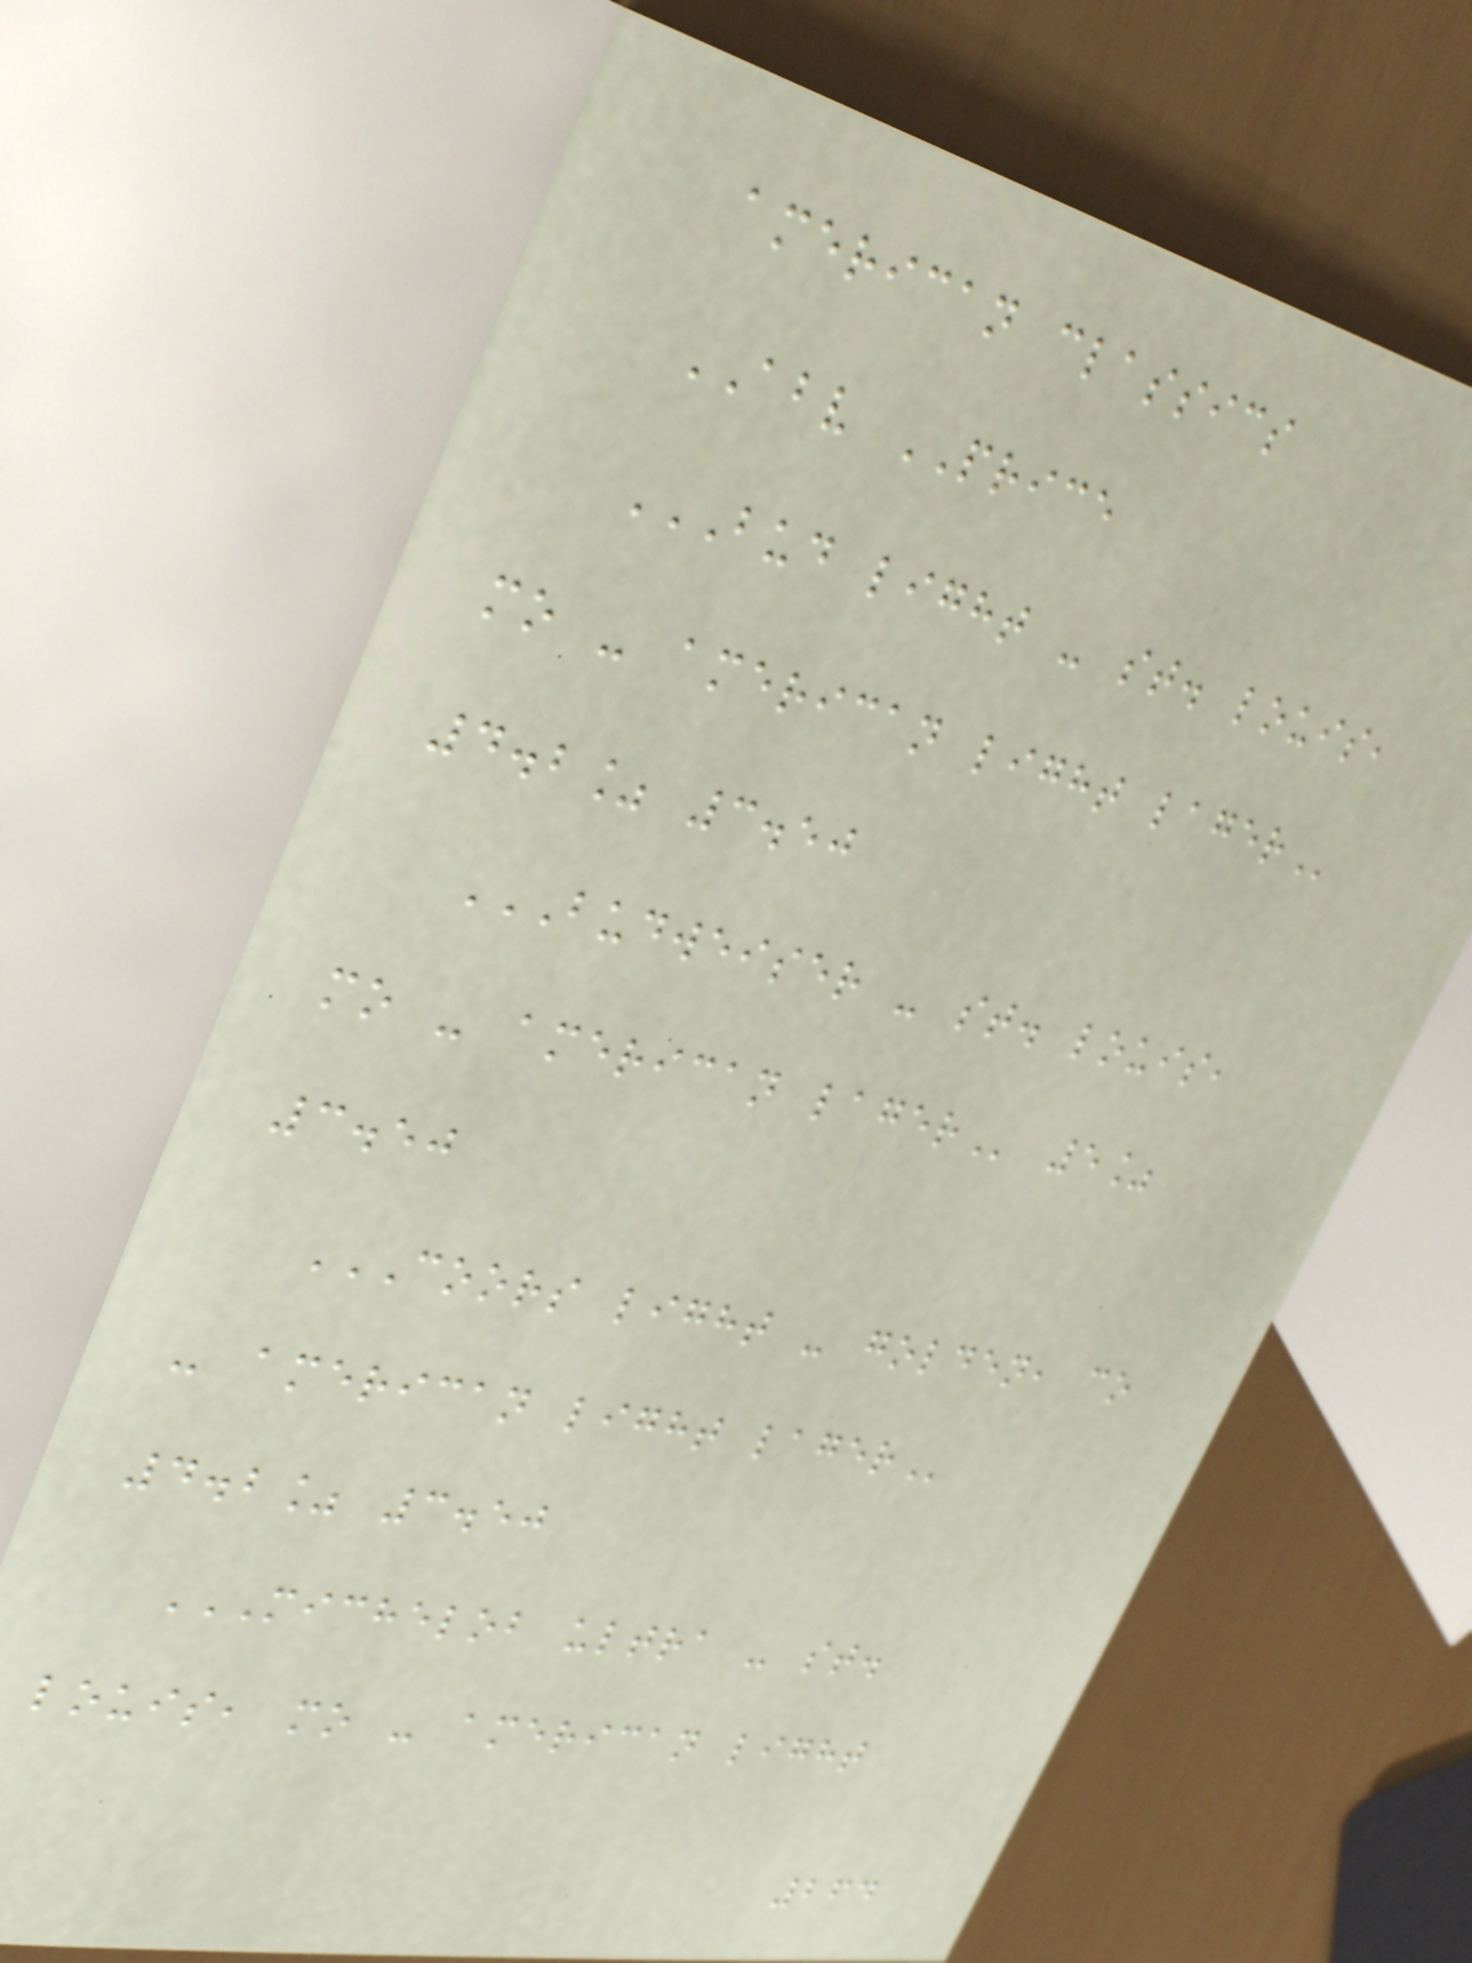american classics
ABV PRICE
BUD LIGHT - ST. LOUIS,
MO - AMERICAN LIGHT LAGER
4.2% 3.50
BUDWEISER - ST. LOUIS,
MO - AMERICAN LAGER 5%
3.50
COORS LIGHT - GOLDEN, CO
- AMERICAN LIGHT LAGER
4.2% 3.50
MICHELOB ULTRA - ST.
LOUIS, MO - AMERICAN LIGHT
264
